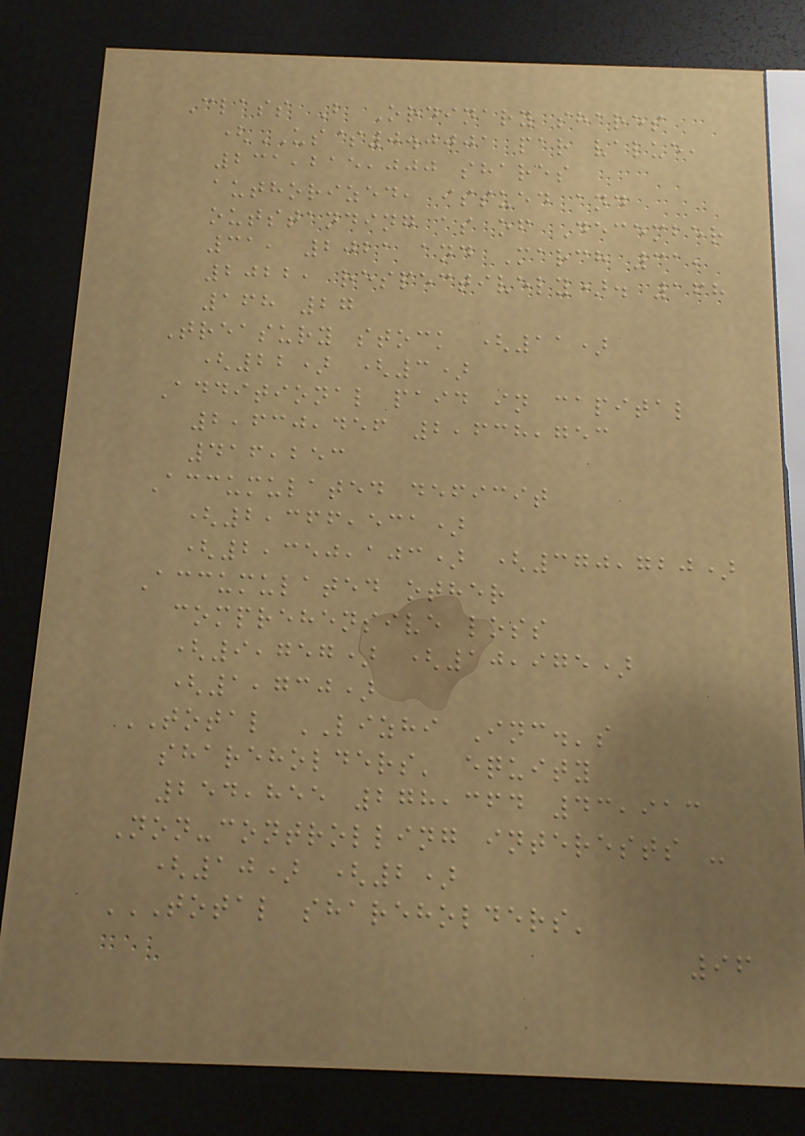Class B Ordinary shares
(US$0.0001 par value,
231,215,000 shares
authorized, issued and
outstanding as of December
31, 2021 and March 31,
2022, respectively). 168
168 27
Treasury stock (11)
(22) (3)
Additional paid in capital
2,630,456 2,638,753
416,253
Accumulated deficit
(2,366,531)
(2,350,103) (370,720)
Accumulated other
comprehensive loss
(9,757) (10,975)
(1,730)
TOTAL LIZHI Inc.'s
shareholders' equity
254,855 278,364 43,913
Non-controlling interests -
(10) (2)
TOTAL SHAREHOLDERS'
96
